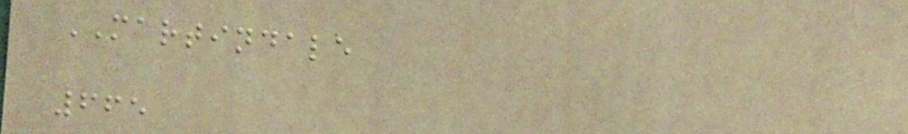MARTINDALE
665
